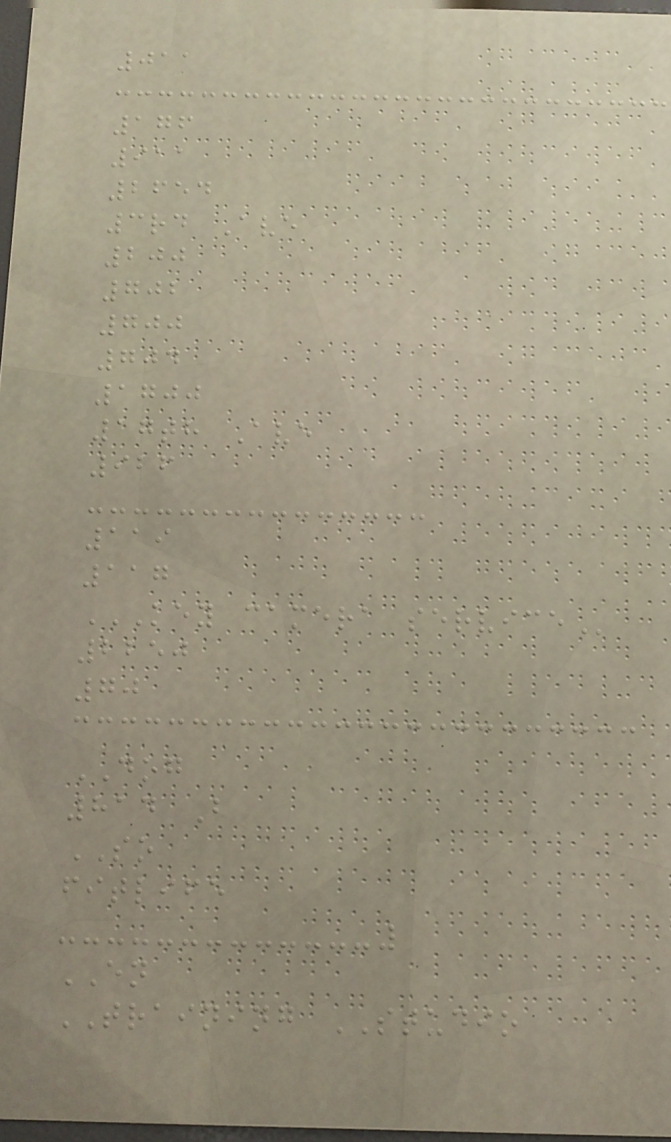011
176
911
2654
3rd Ave
200
702
700
704
1700
17th Ave
926
119
117
KEY CAMERA SERVICE
2250
70
DOG
814 B
SO
fitlife
EN
TRAINING STUDIO
